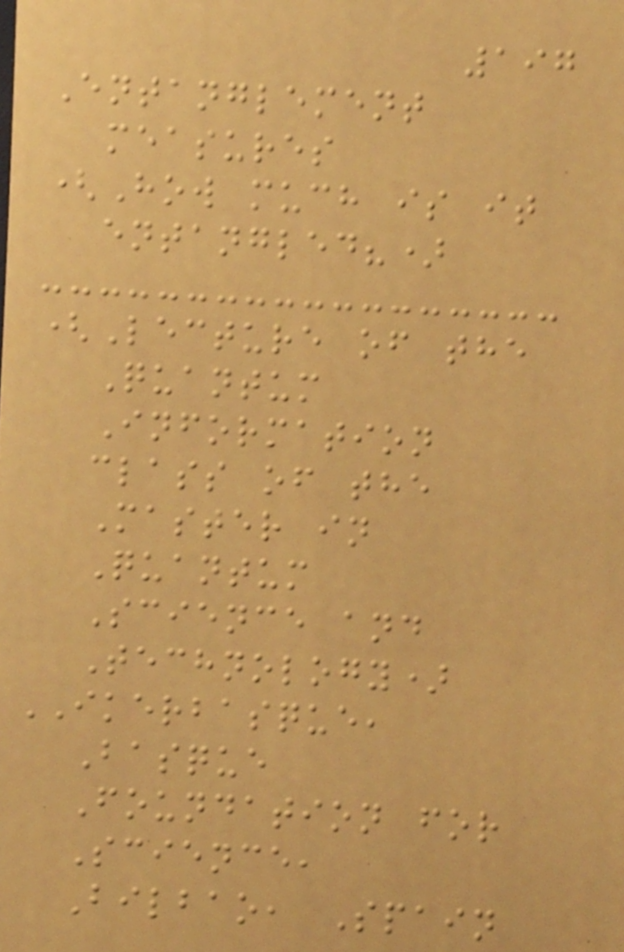197
Entanglement
measures
(How much is it
entangled?)
(Lecture of the
Quantum
Information
class of the
Master in
Quantum
Science and
Technology)
IKERBASQUE,
Basque
Foundation for
Science,
Bilbao, Spain
